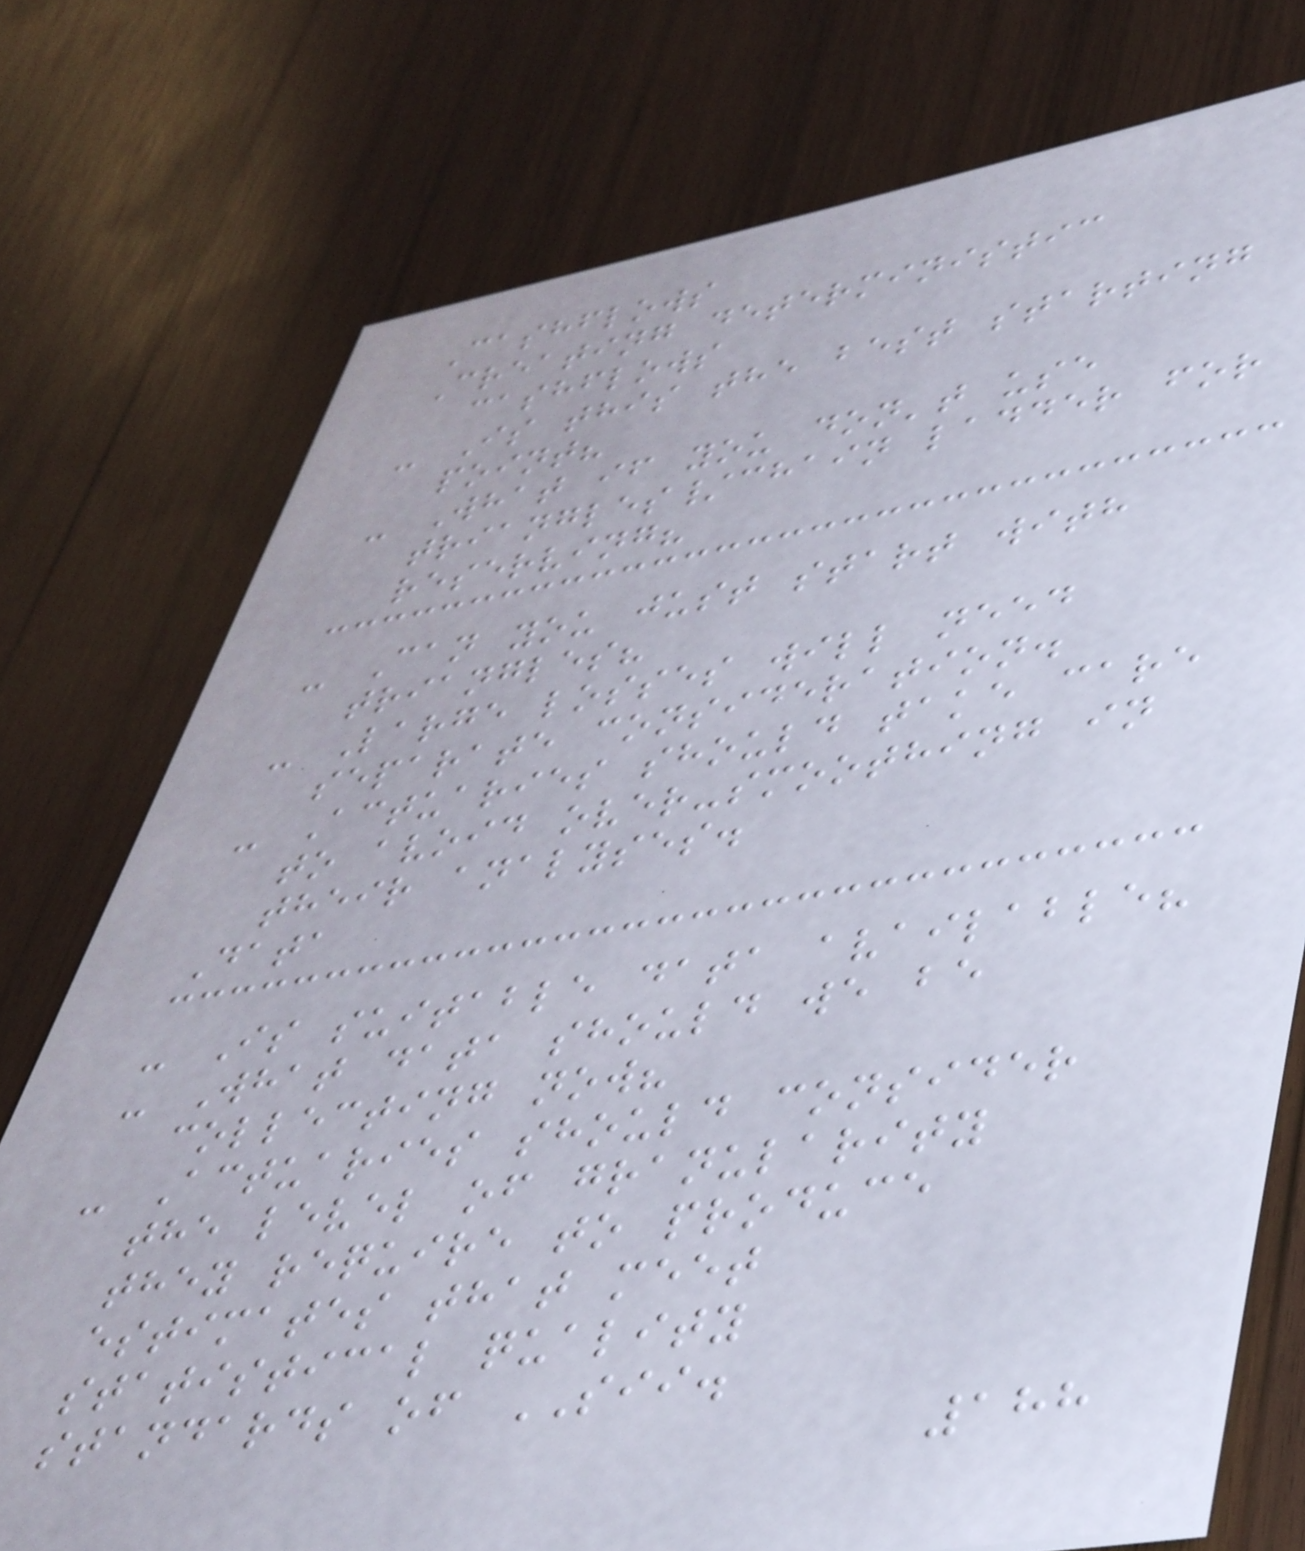Cashflows
Creating deterministic
cashflows
- Is this the best starting
point?
- What if you don't use
triangles/chain ladder for
reserving?
- Can you just start with
triangles?
- Large losses will need
separate consideration.
- Actuaries should take care
to avoid over-smoothing in
their analyses.
Data
- Is suitable data available?
- What data should we be
collecting now?
- Actuaries should consider
the level of granularity
they require to produce
estimates that meet
statistical quality
standards of SII.
188
